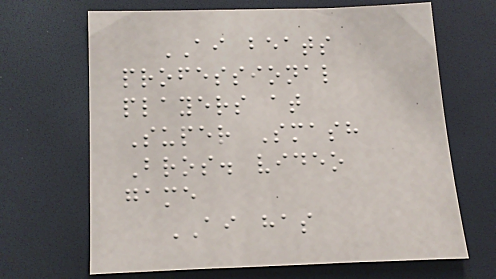AI beats
professional
players at
Super Smash
Bros. video
game
AI has
